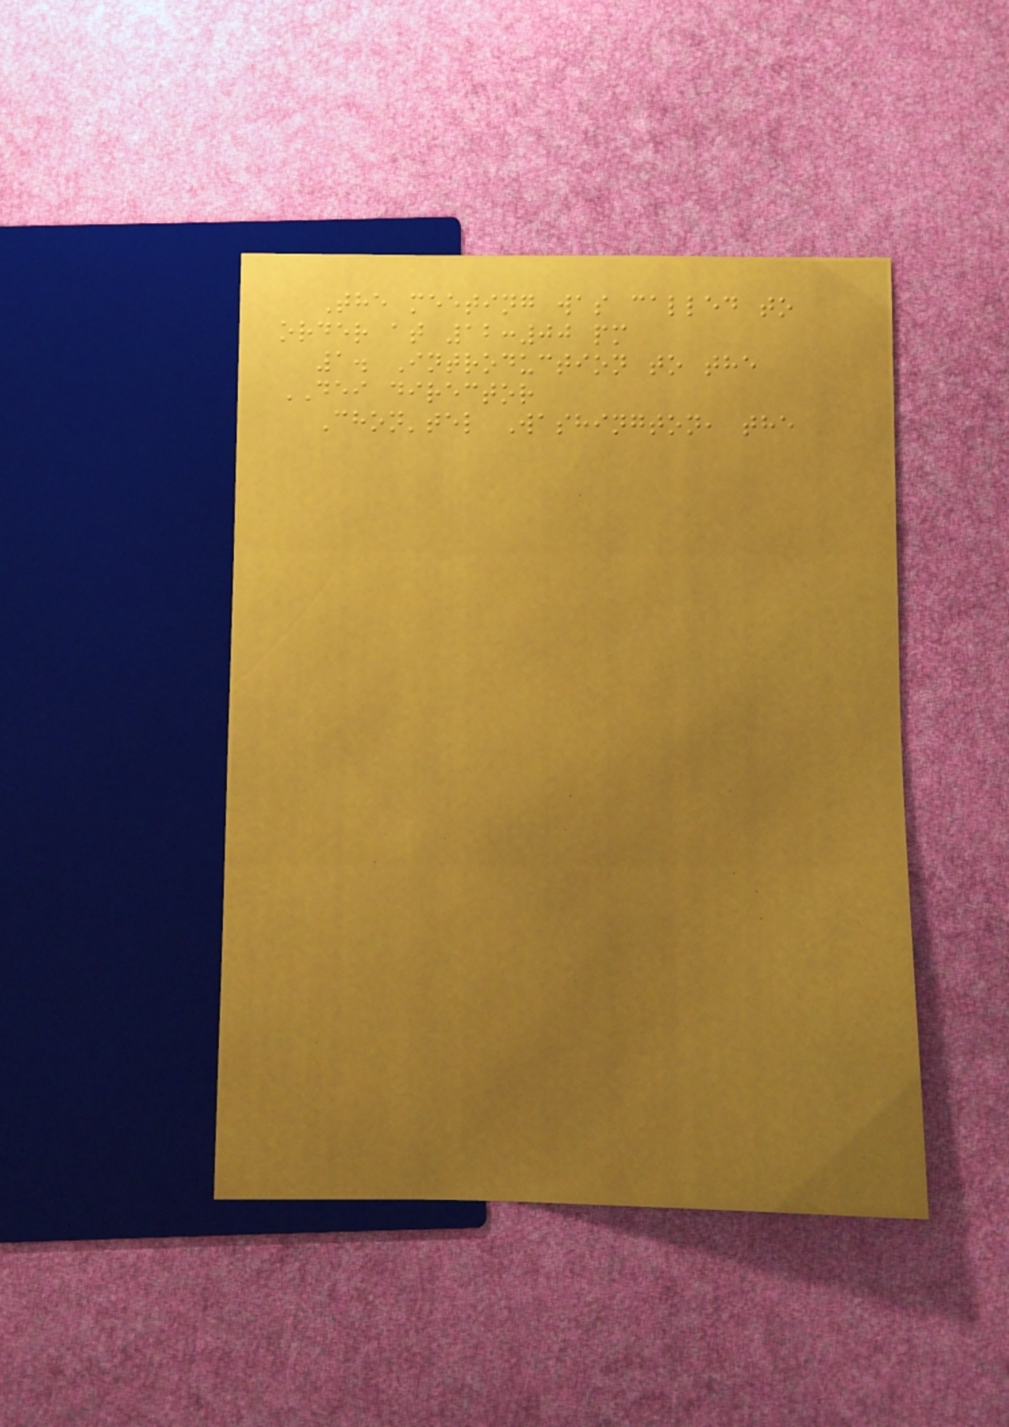The meeting was called to
order at 12:00 pm
1. Introduction to the
DEI director
Chon'tel Washington, the
